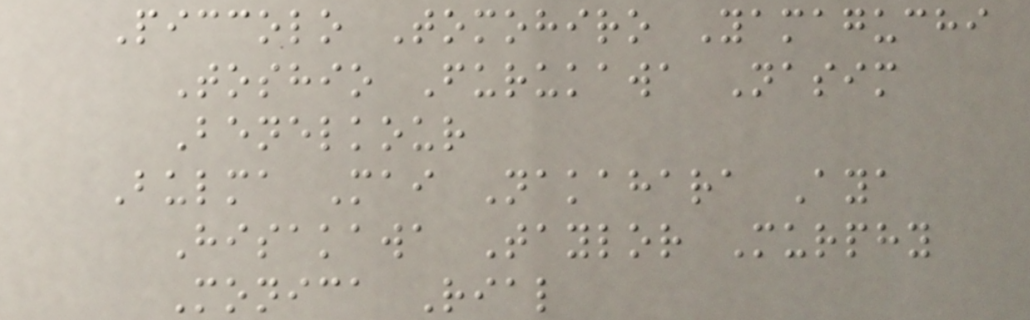Piccolo Tomohiro Yamaguchi
Toshio Furukawa Nasim
Benelkour
Bulma Mai Nakahara Aya
Hisakawa Taylor Murphy
Monica Rial
